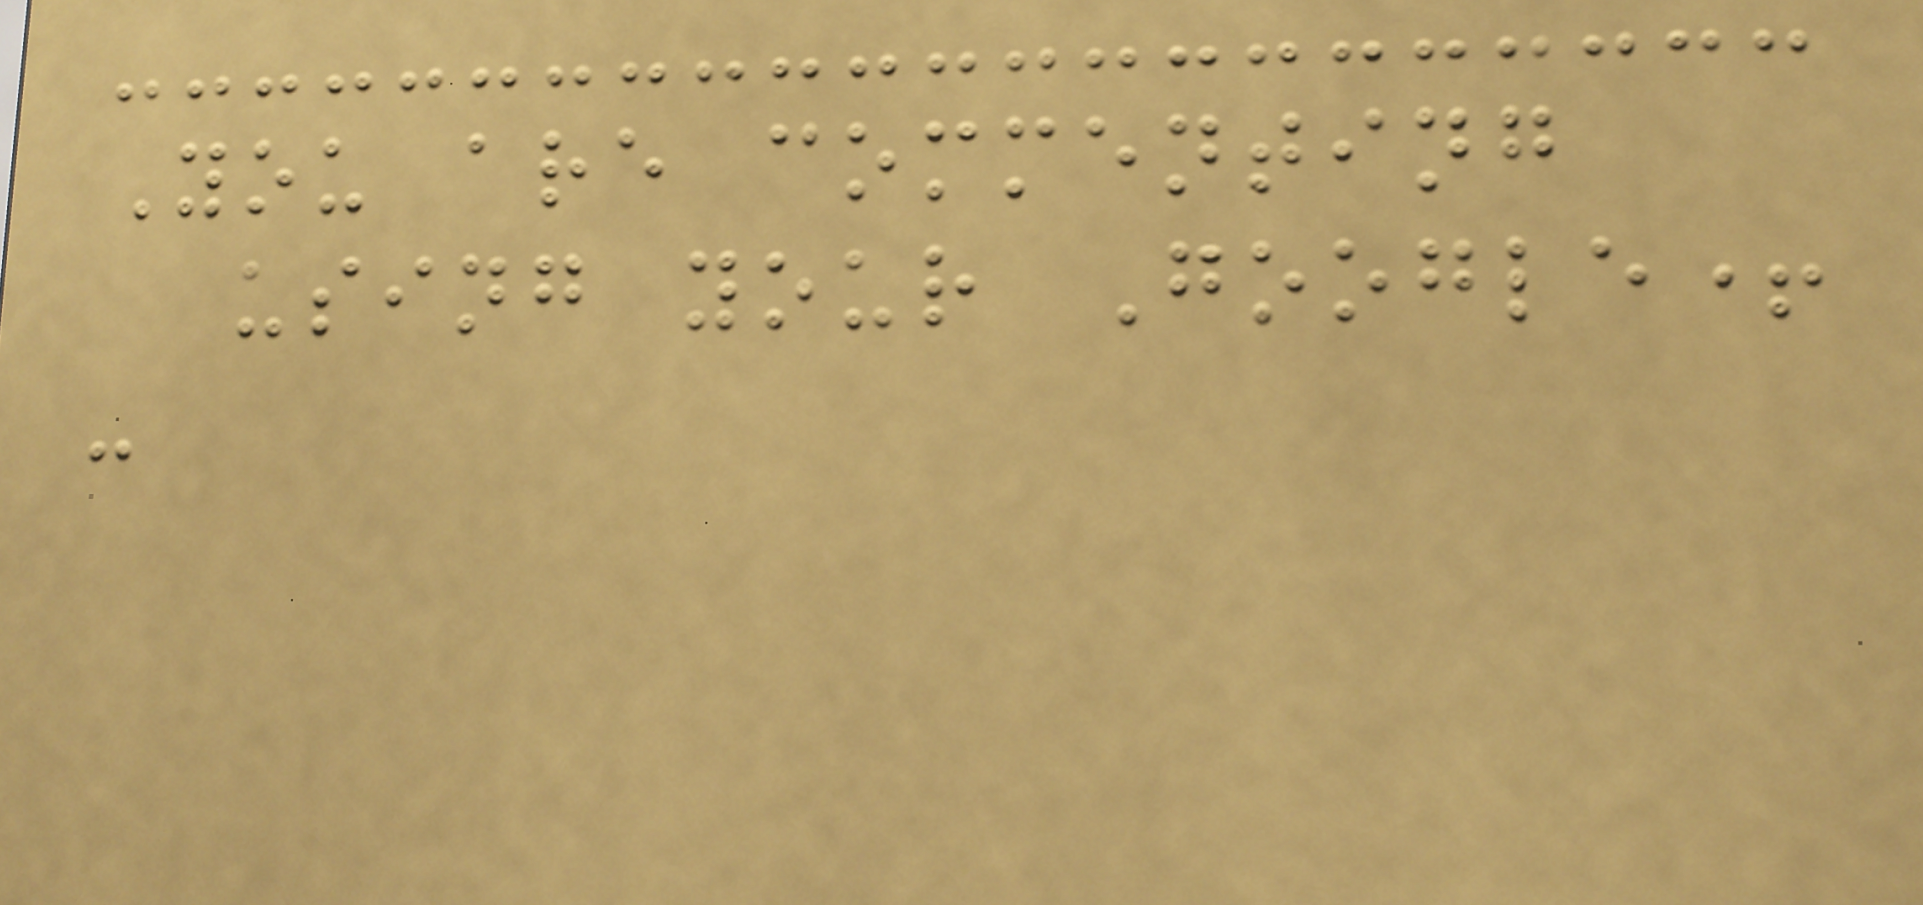You are commenting
using your Google+
-
